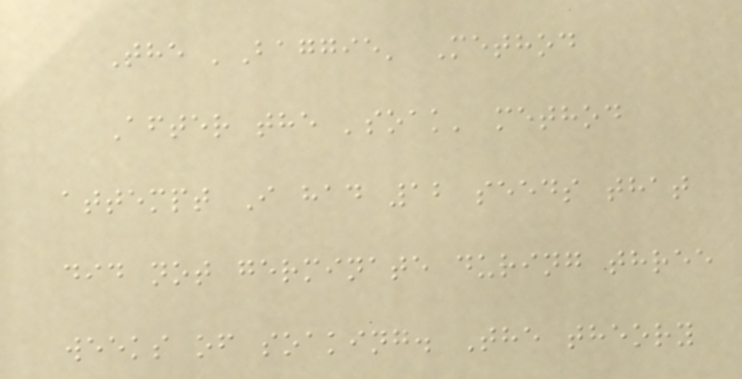The 'Baggie' Method
After the 'soak' method
attempt I had 12 seeds that
did not germinate during three
weeks of soaking. The theory
